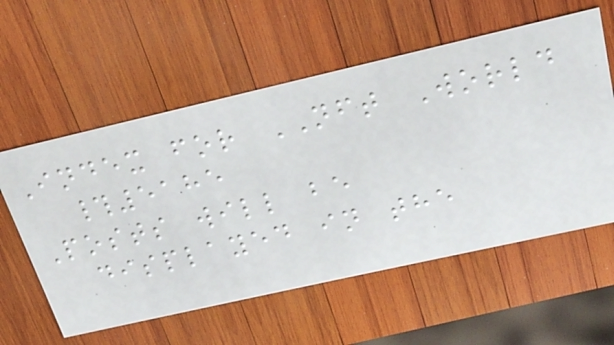Index for NFT World
#5185
Posts will be
displayed in the
